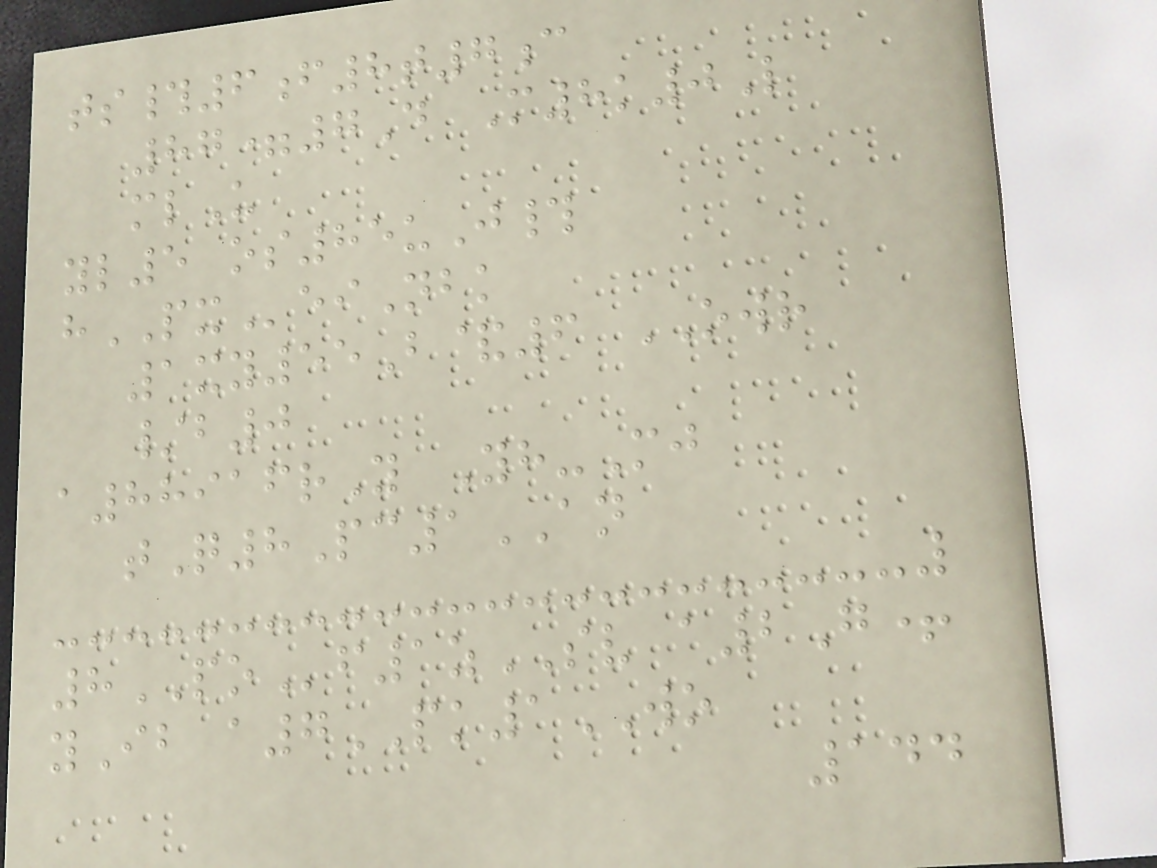ts#6f8t7c
87=7D M8k0L
mlU
yl5 os85uJ#
hPXeiNbk
1xy55B&6 OWR
/b0
a88916rY Yh-Mj
tQ8Pc1AN
8POf1zSV a2G+
yIb a7PK1WO
144
